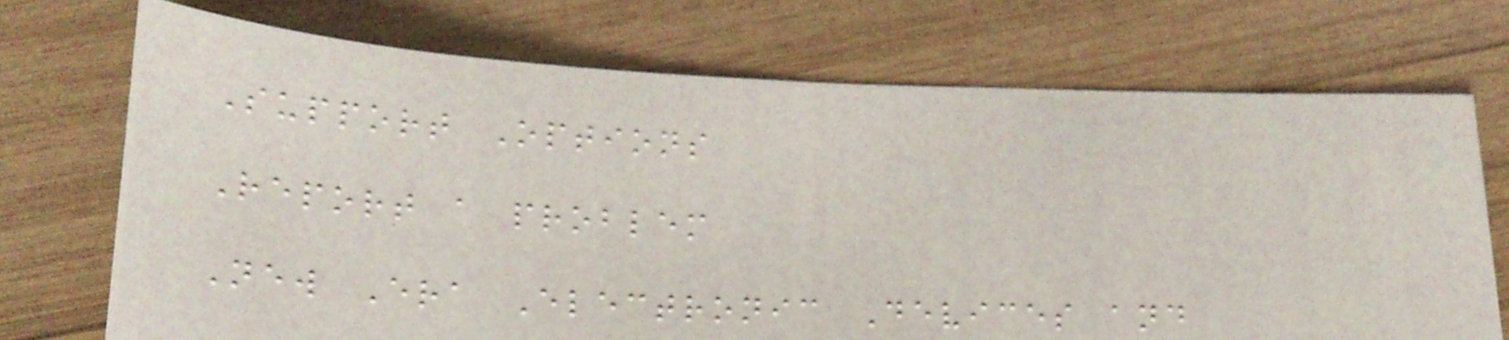Support Options
Report a problem
New Era Electronic Devices and
